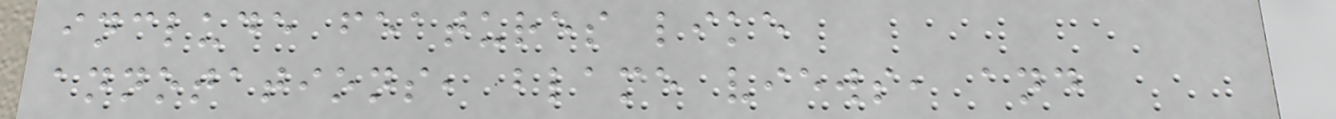include features like
annotations, blame views, and
